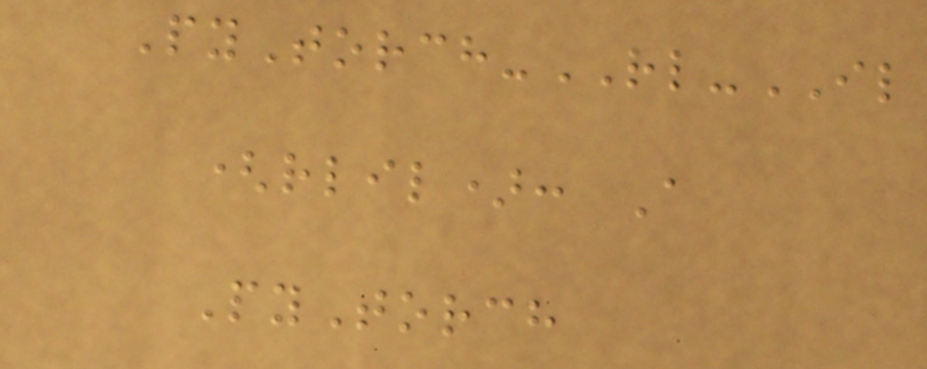PyTorch-RL-IL
(rlil): A
PyTorch
